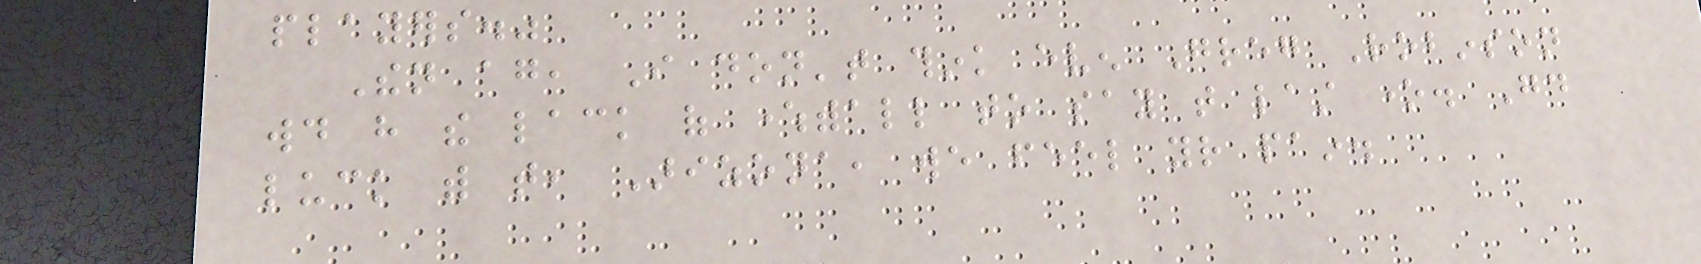players."
Then again, I don't think even Greg Robinson
would have the lack of wherewithall to say that last one. Good
luck with that, Arizona, we feel your pain.
